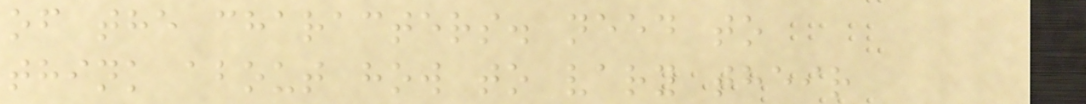of the characters. need to
think about how to vary their
